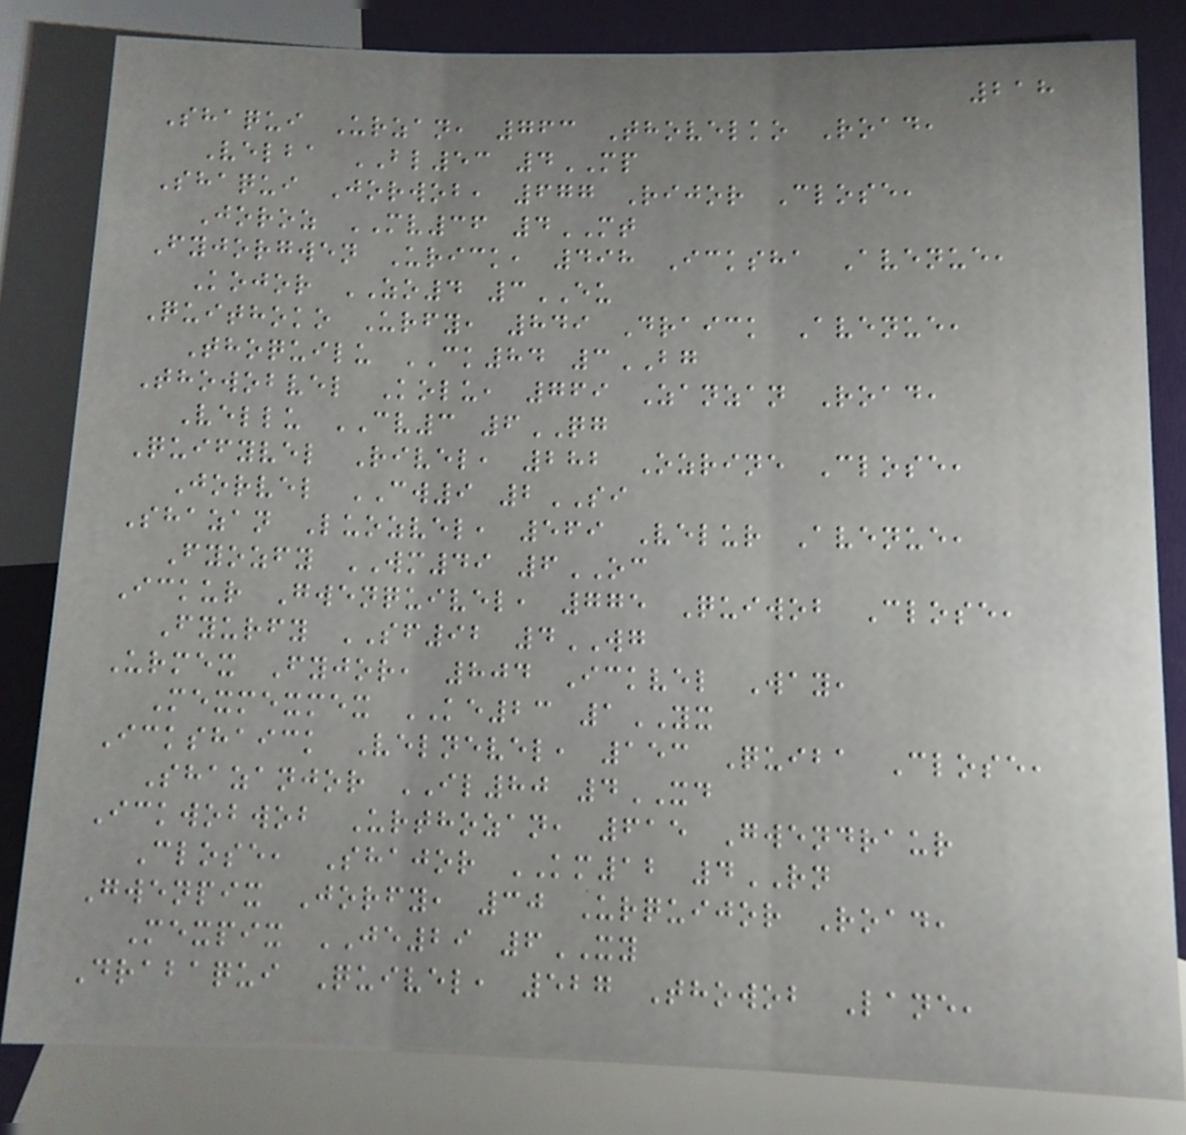218
Shaqui Urzan, 763 Thovelko Road,
Velba BL53 4MP
Shaqui Jorwob, 677 Rijor Close,
Joroz MV36 4MT
Fyjorgwen Urick, 498 Icksha Avenue,
Kojor ZO4 3EU
Quithoko Urfy, 849 Draick Avenue,
Thoquilu CK84 3BG
Thowobvel Kolu, 769 Zanzan Road,
Vellu CV3 6QG
Quifyvel Rivel, 282 Ozrine Close,
Jorvel CW9 2SI
Shazan Luozvel, 569 Velur Avenue,
Fyozfy WM49 6OC
Ickur Gwenquivel, 775 Quiwob Close,
Fyurfy SF92 4WG
Urmex Fyjor, 804 Ickvel Way,
Mexmexmex KE23 1YX
Ickshaick Velnevel, 153 Quiba Close,
Shazanjor IL80 4XD
Ickwobwob Urthozan, 615 Gwendraur
Close, Shajor KM12 4RN
Gwenpix Jorfy, 30 Urquijor Road,
Mexpix JE29 6XY
Drabaqui Quivel, 527 Thowob Lane,
